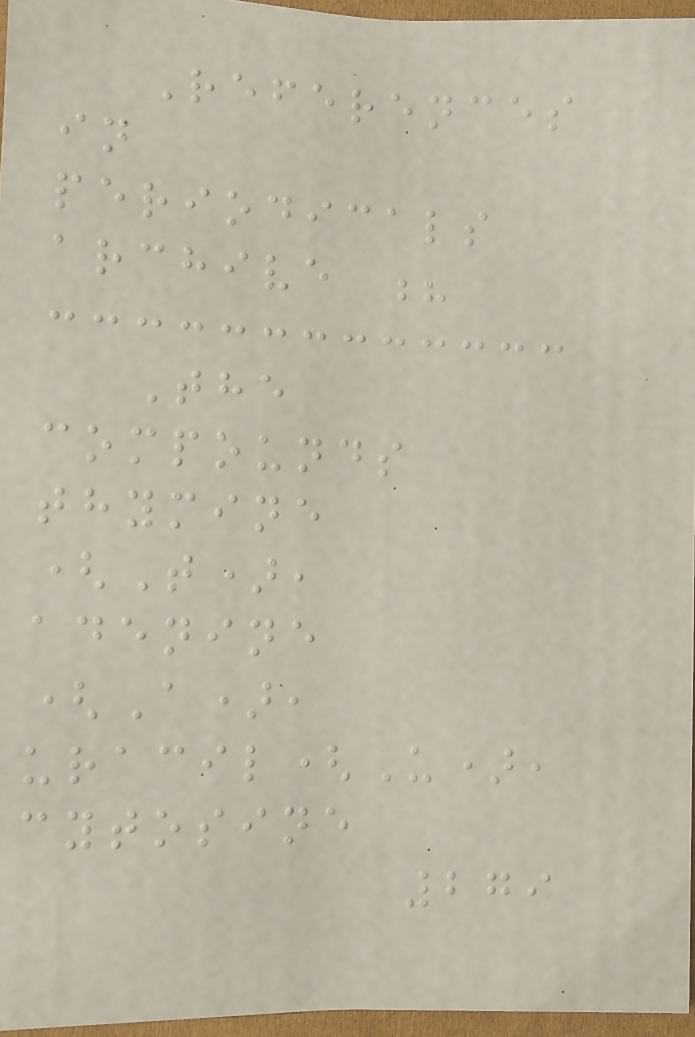References
in
periodicals
archive ?
The
compounds
thymine
(T),
adenine
(A),
uracil(U),
cytosine
279
